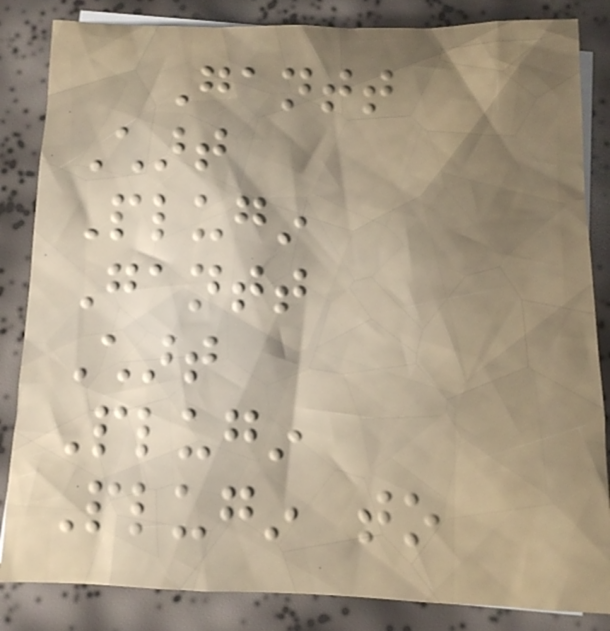Gantt
Chart
Plugin
Gantt
Chart
Plugin
Plugin to
